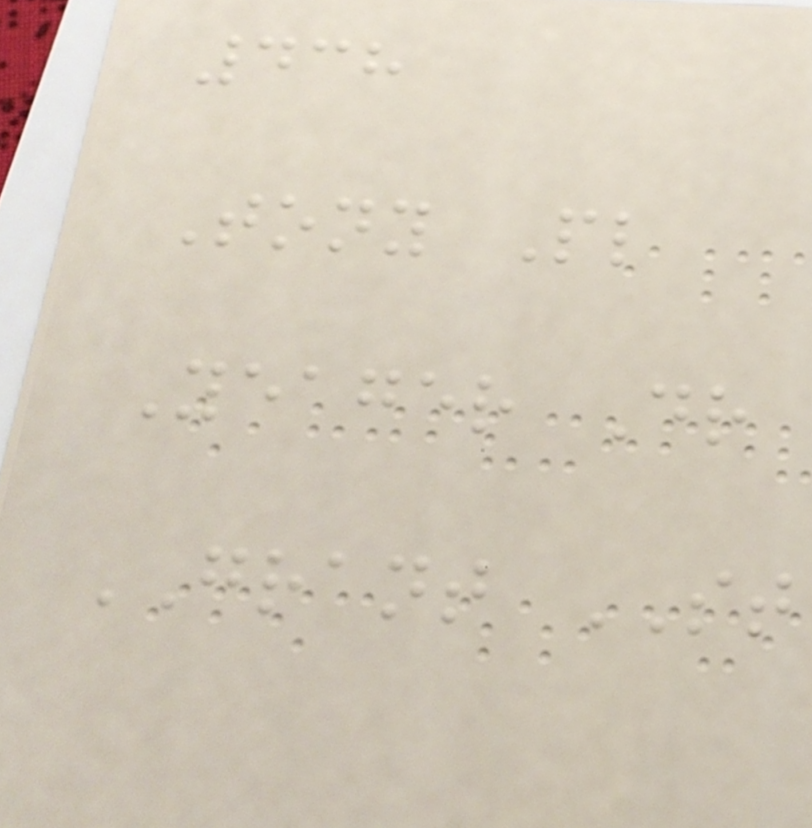438
Tony Pl
Yeager Dr
GRANT ST
